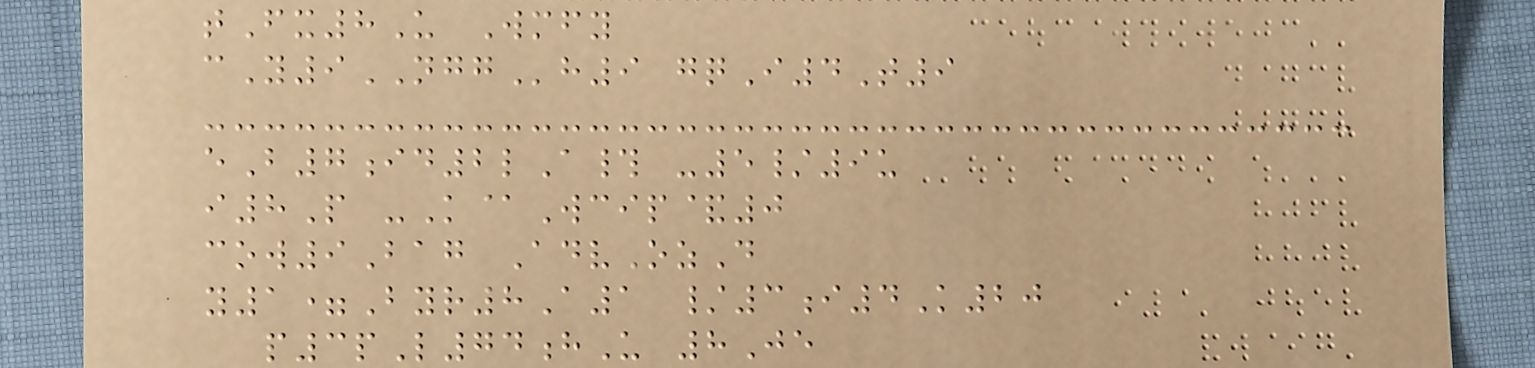tFx8U Wmfy
cY9NGGh9 gqI4T9
eB7id2lA# -5/9u
i8P -K@Wcip&0
cow9Bag AdvOzD
y1=Byr8A1 /3i4K20
p3pL74hU 8Je
